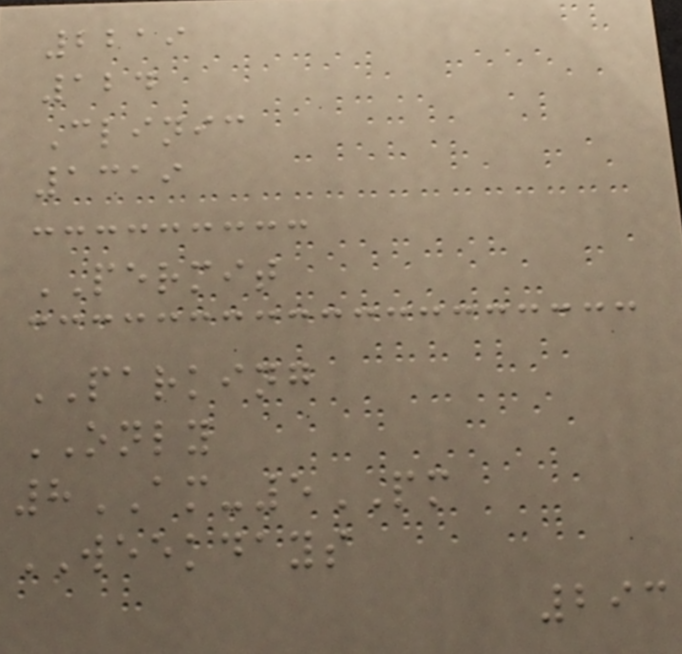2219
124
Clinic
1319
PERMIT
PARKING
ONLY
8AM-5PM
WEEKDAYS
293
